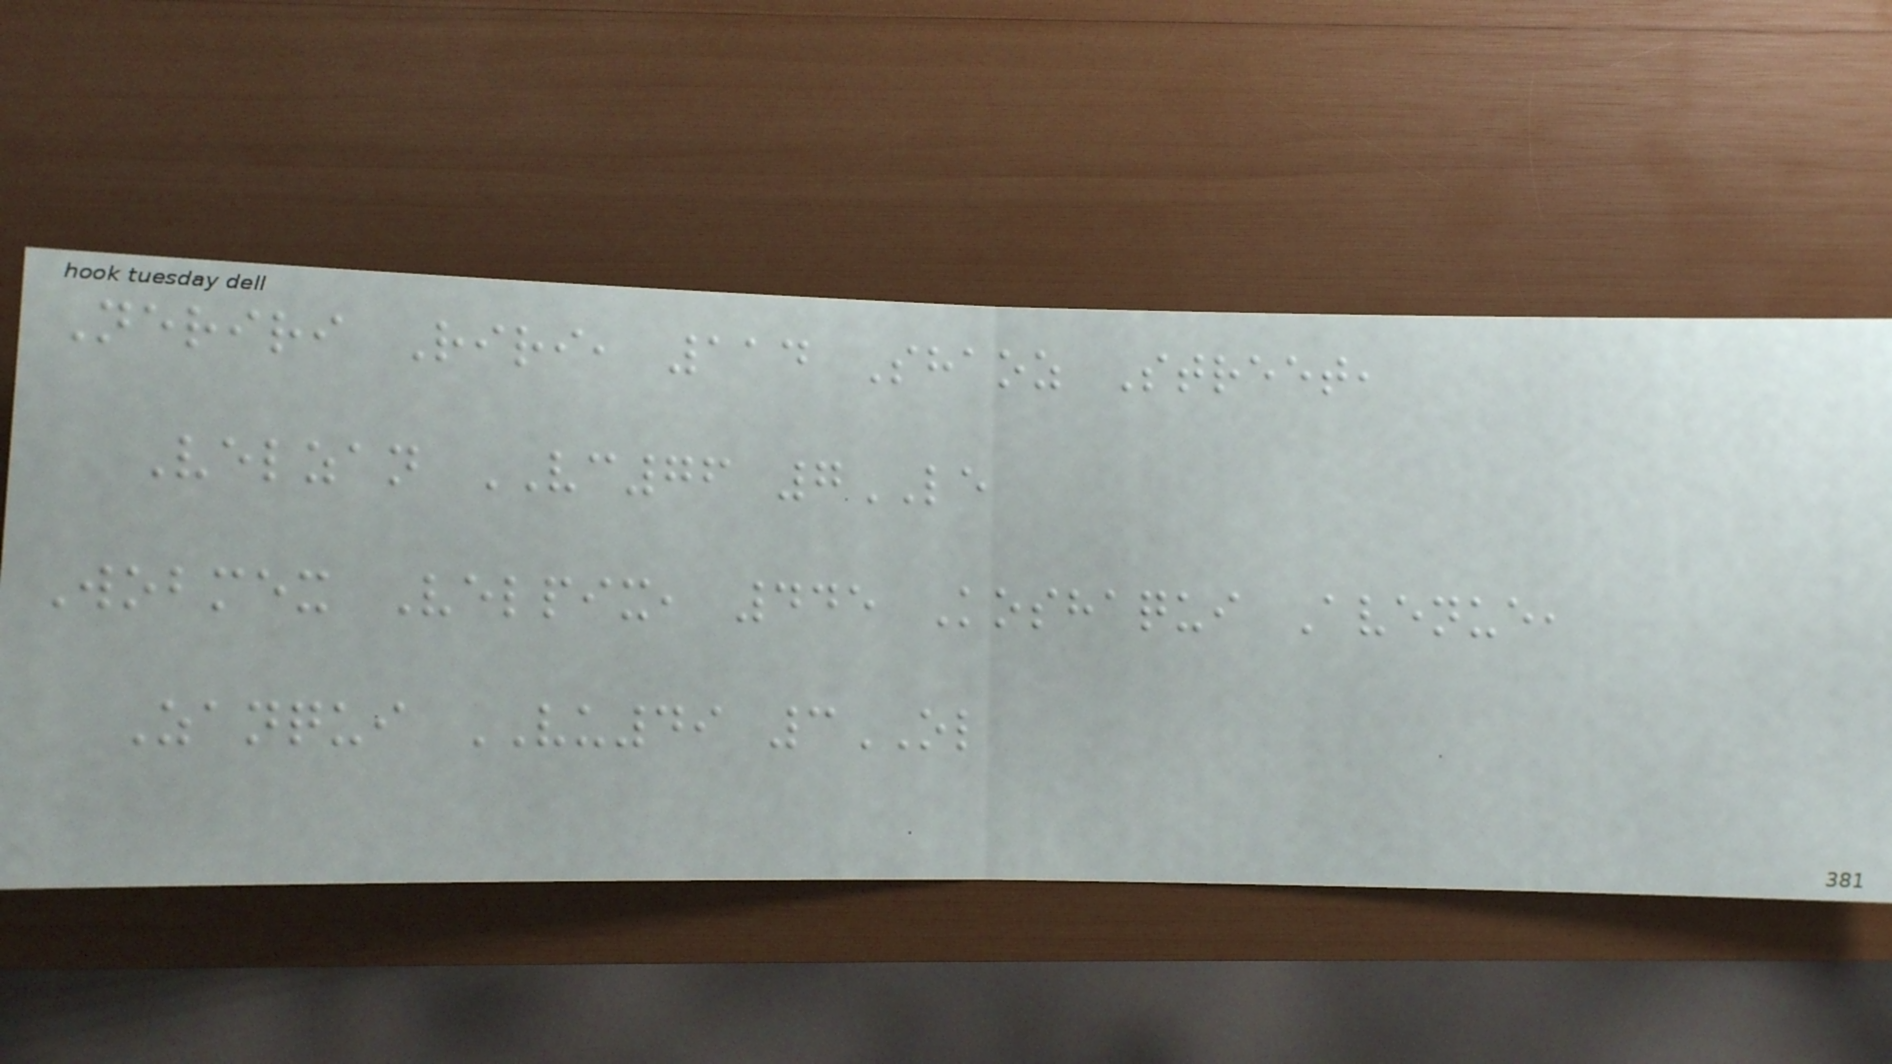Neriri Riri, 114 Shaoz Street,
Velzan VC76 7LE
Wobmex Velpix, 445 Koshaqui Avenue,
Zanqui VU49 3OL
